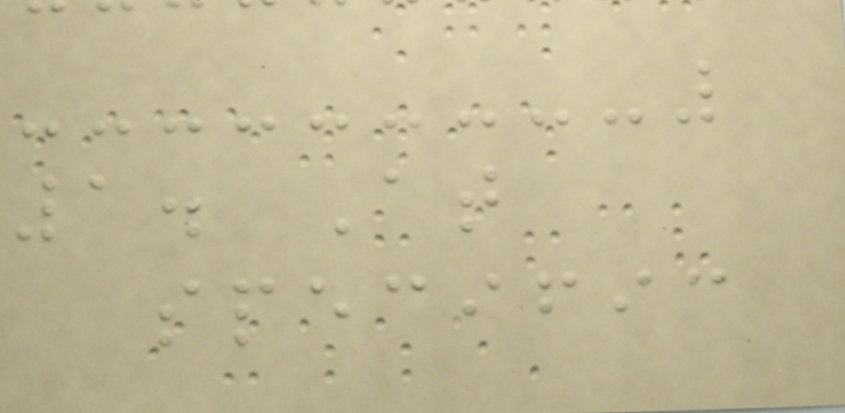1. At
specific
